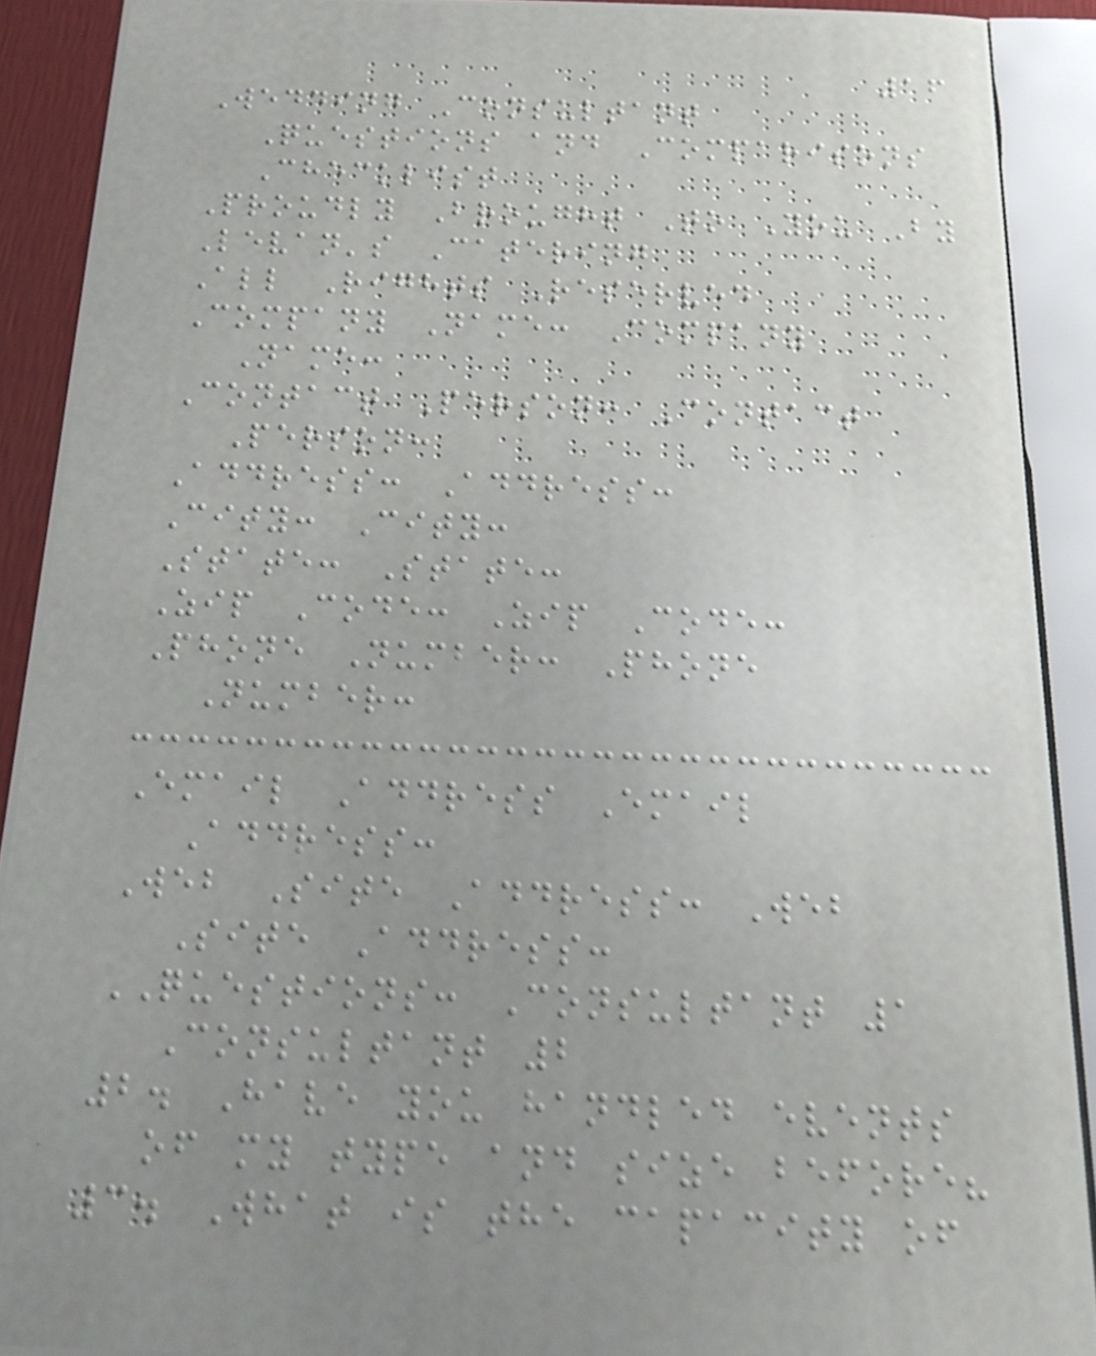16
Wedding Consultant
Questions and Comparisons
Checklist
Proudly Brought To You By
Levan's Catering
All Rights Reserved
Company Name: Company
Name:
Contact Person: Contact
Person:
Address: Address:
City: City:
State: State:
Zip Code: Zip Code:
Phone Number: Phone
Number:
Email Address Email
Address:
Web Site Address: Web
Site Address:
QUESTIONS: Consultant 1
Consultant 2
2. Have you handled events
of my type and size before?
3. What is the capacity of
